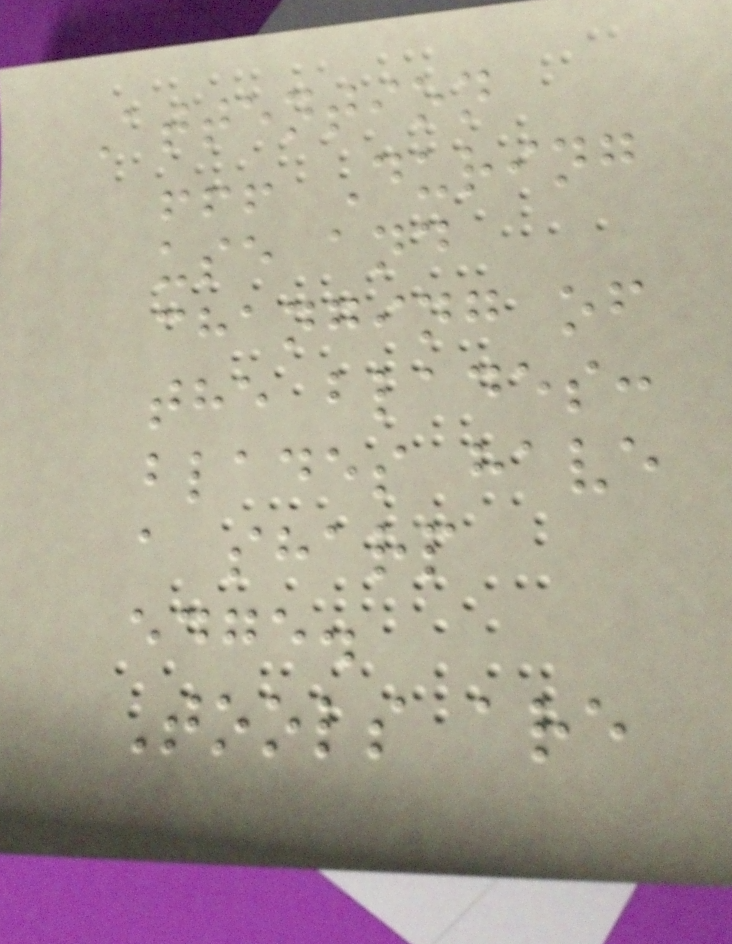Attention
!!! During
use and
changing of
the blades:
blades have
a sharp
edge.
Tools are
